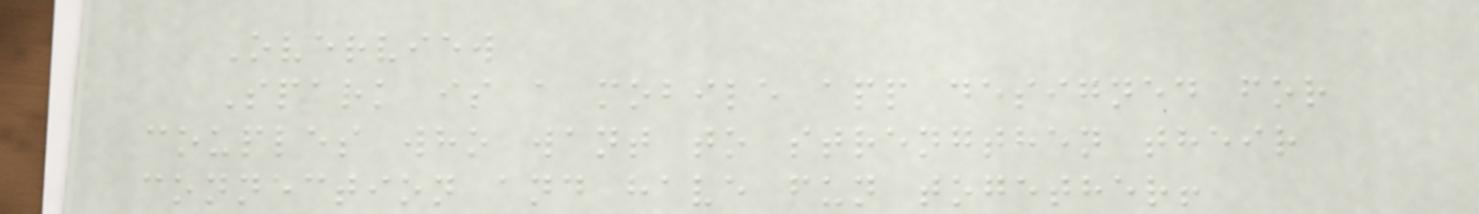Overview
Spark is a mobile app designed for
couples who want to strengthen their
connection and have fun together!
